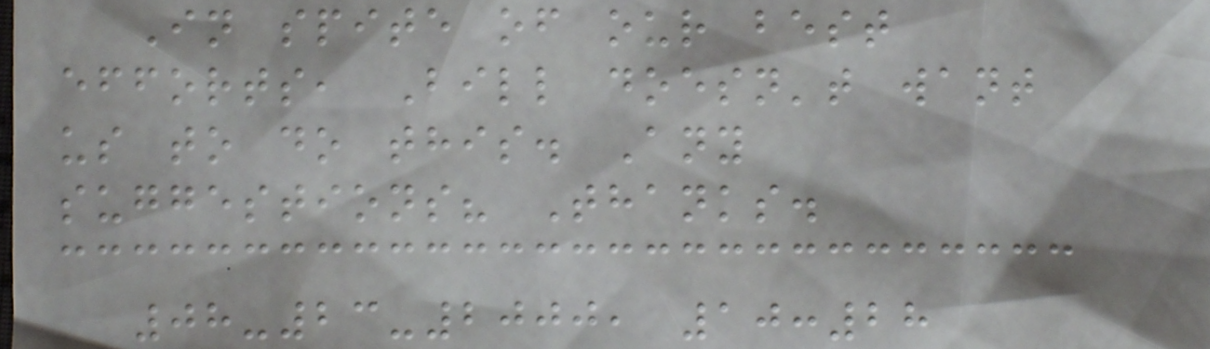In spite of our best
efforts, Bill doesn't want
us to do this. Any
suggestions? Thanks.
08-23-2000, 10:28
